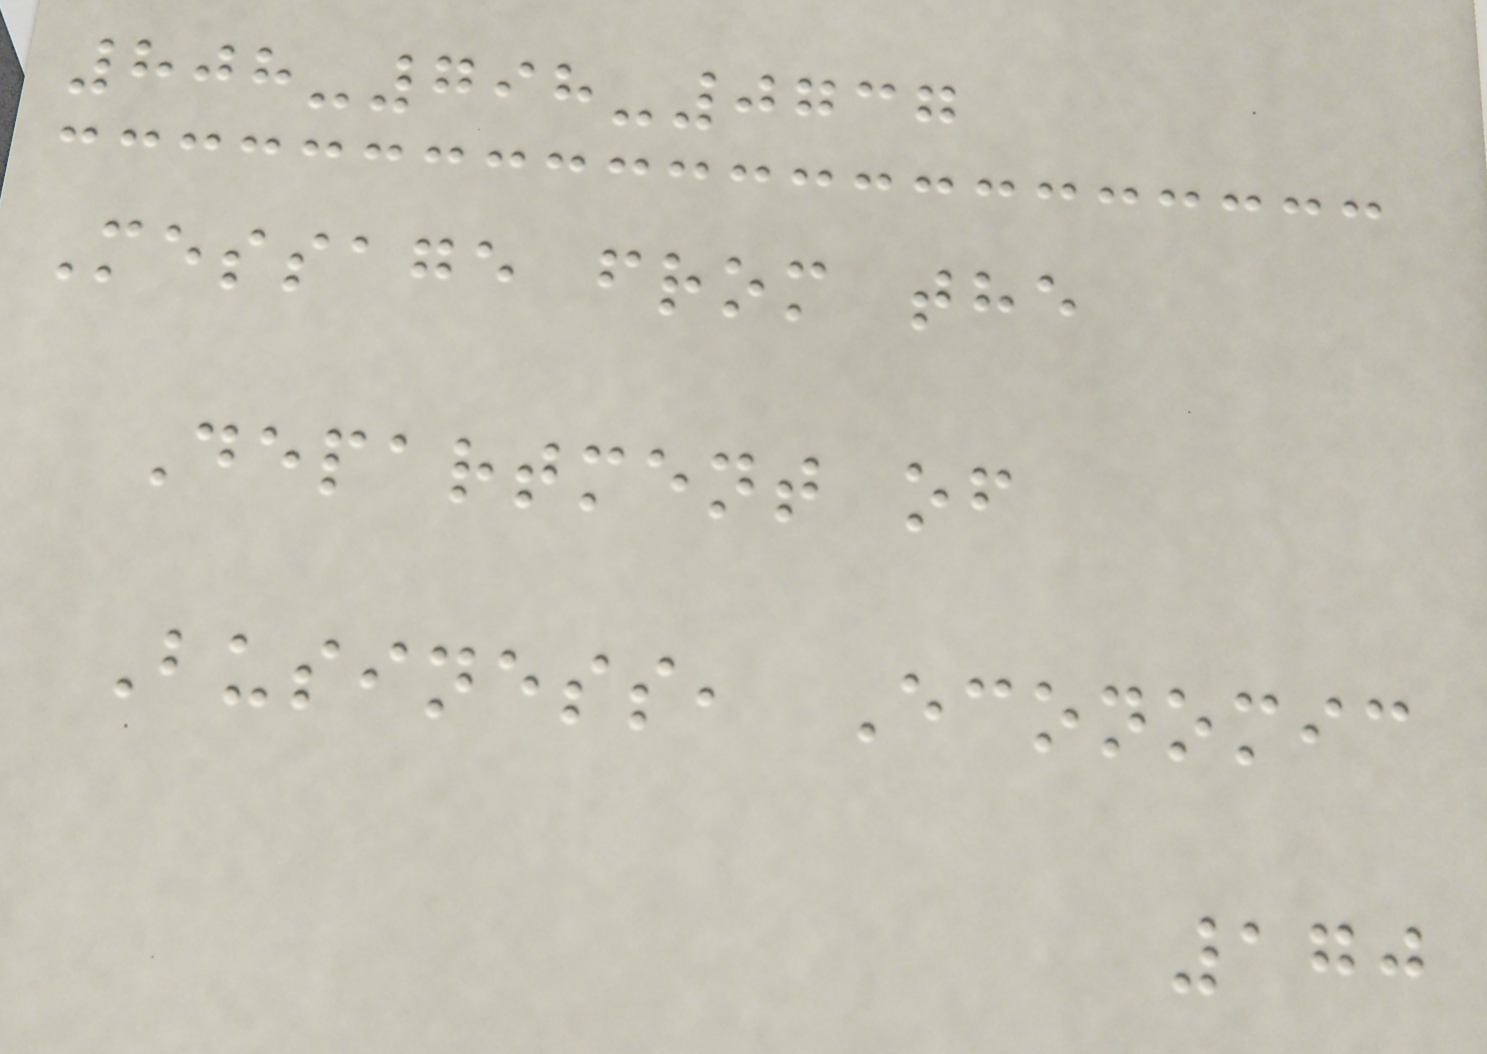808-798-0737
Message from the
Department of
Business, Economic
170
